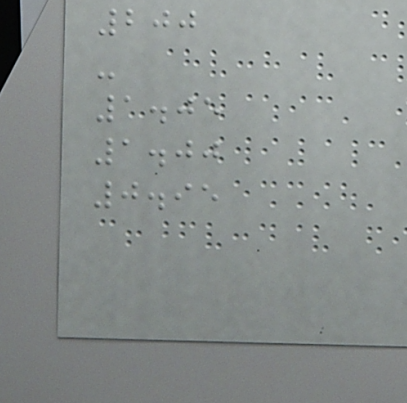200
-
1.05
1.00
0.95
